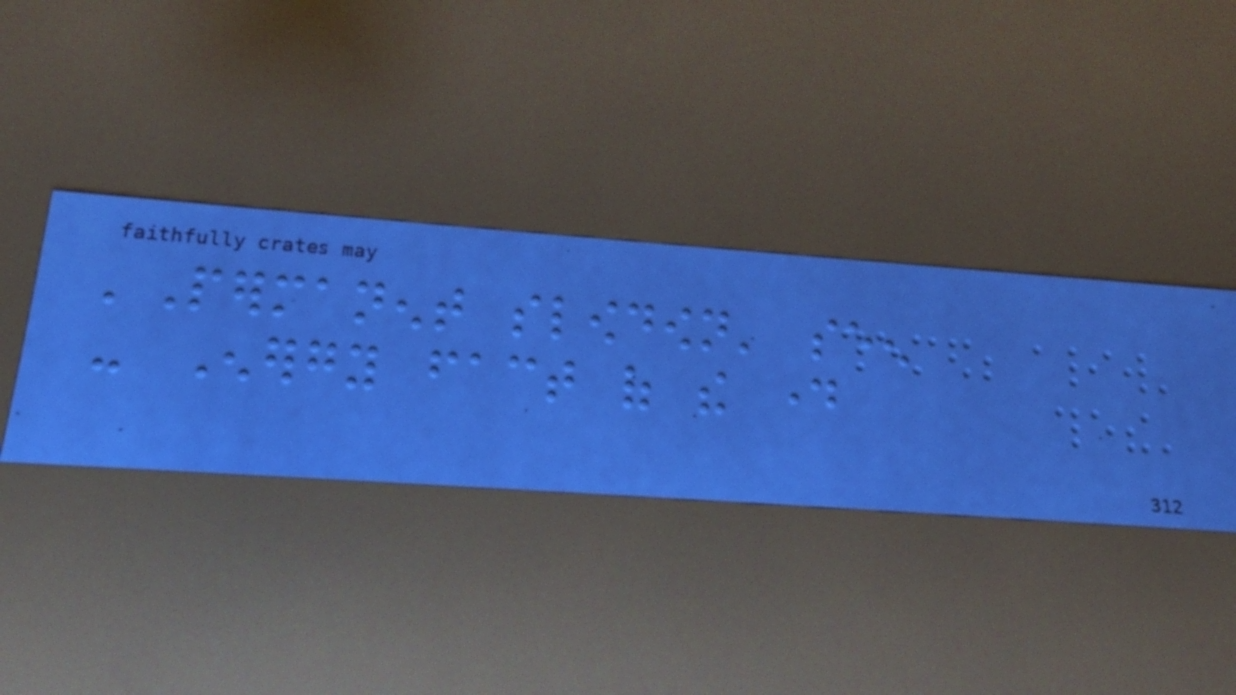'Permanent slowdown' seen
- Energy fact of the day
